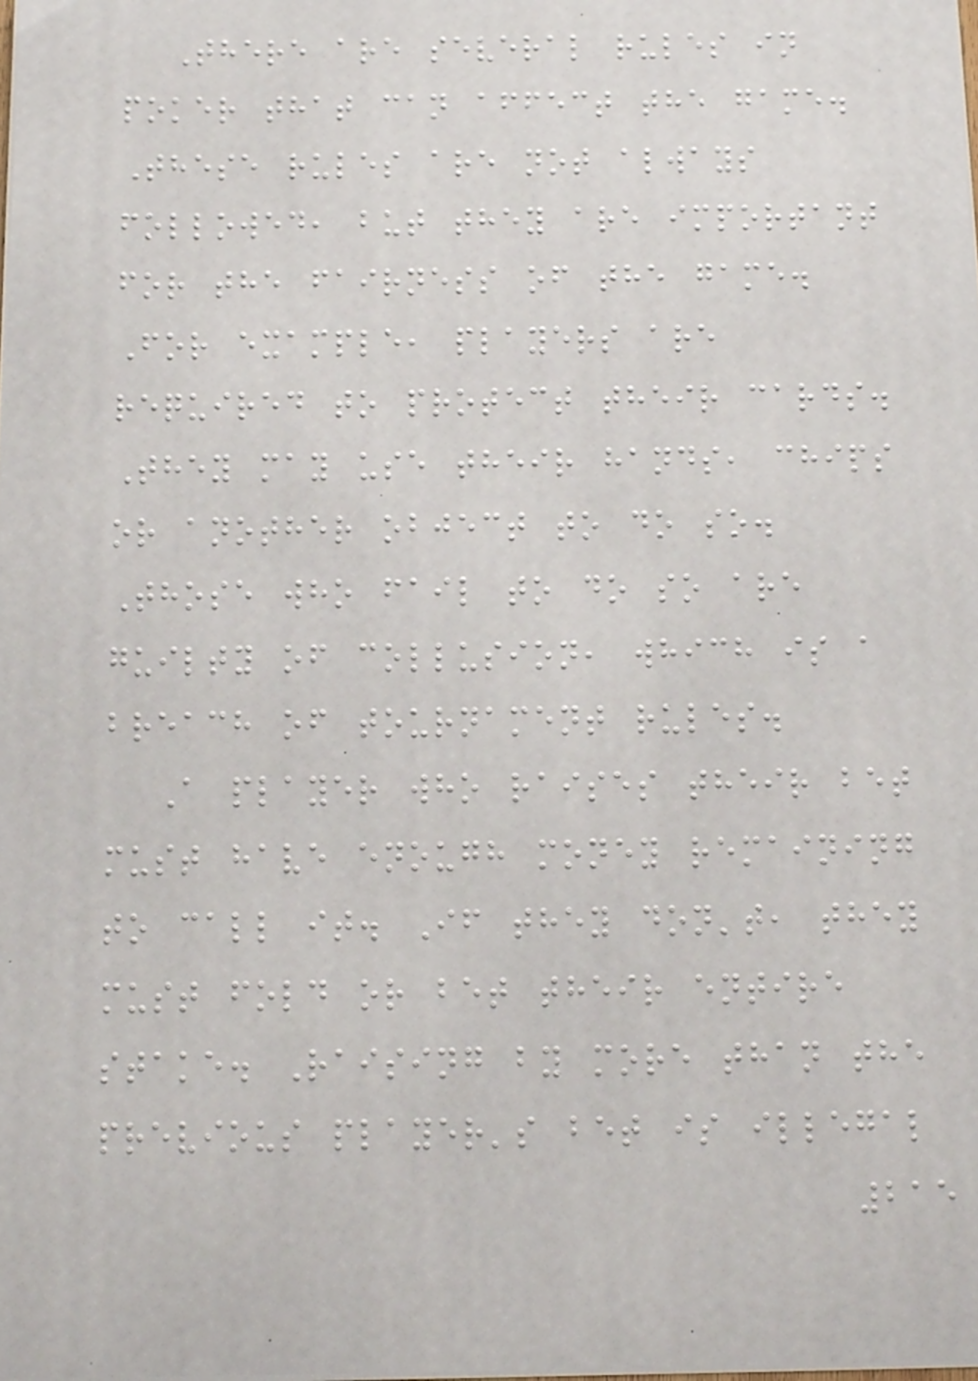There are several rules in
poker that can affect the game.
These rules are not always
followed, but they are important
for the fairness of the game.
For example, players are
required to protect their cards.
They may use their hands, chips
or another object to do so.
Those who fail to do so are
guilty of collusion, which is a
breach of tournament rules.
A player who raises their bet
must have enough money remaining
to call it. If they don't, they
must fold or bet their entire
stake. Raising by more than the
previous player's bet is illegal
215
